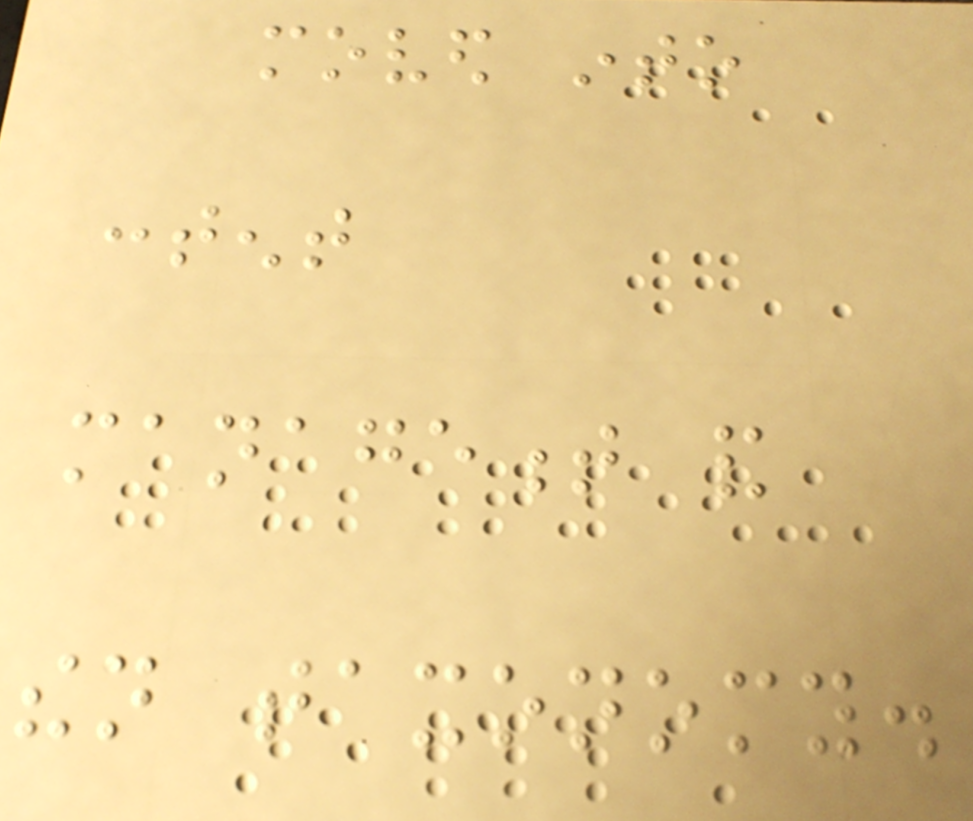moved into
content
management and
then taxonomy.
